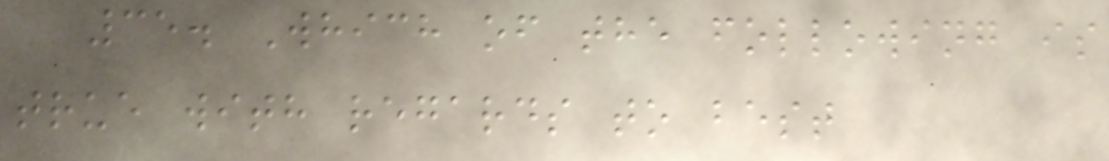35. Which of the following is
true with regards to best
